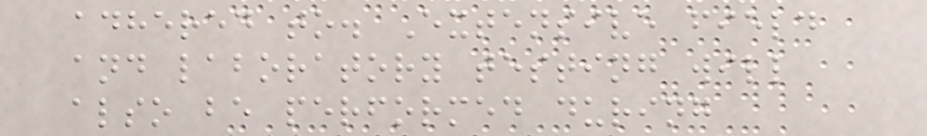adhered to. Extensive field
and laboratory testing will
also be performed during
